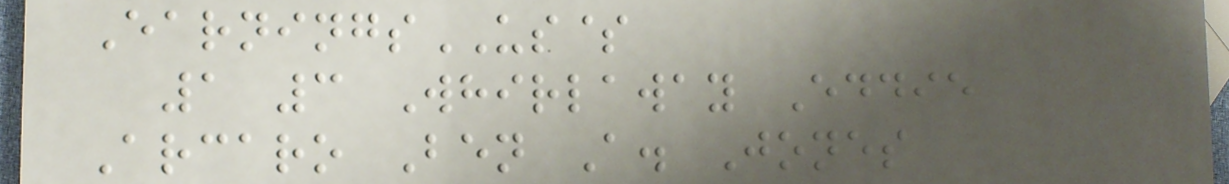EarningsUS$
1 3 Whirlaway Eddie
Arcaro Ben A. Jones
